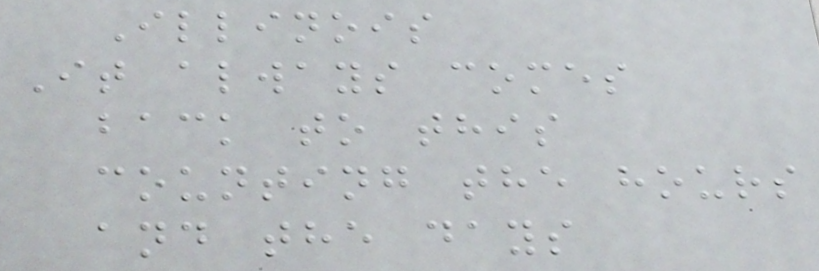Illinois
It always comes
back to this
counting the hours
and the days
